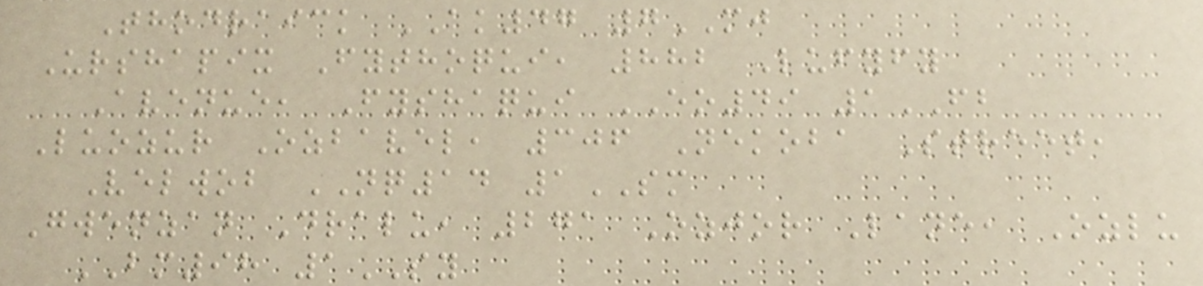Thodraick AK47 7MJ
Urshapix Fythoqui, 882 Lufyfy
Avenue, Fyshaqui EO49 1FB
Luozur Ozbavel, 306 Nekoba Street,
Velwob NQ14 1SM
Gwenzan Dralu, 271 Ozjor Lane, Ozlu
BM98 1SY
